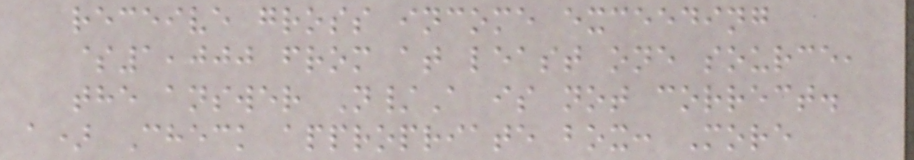receive gross income exceeding
$1,000 from at least one source,
the answer N/A is not correct.
a) Check appropriate box: More
